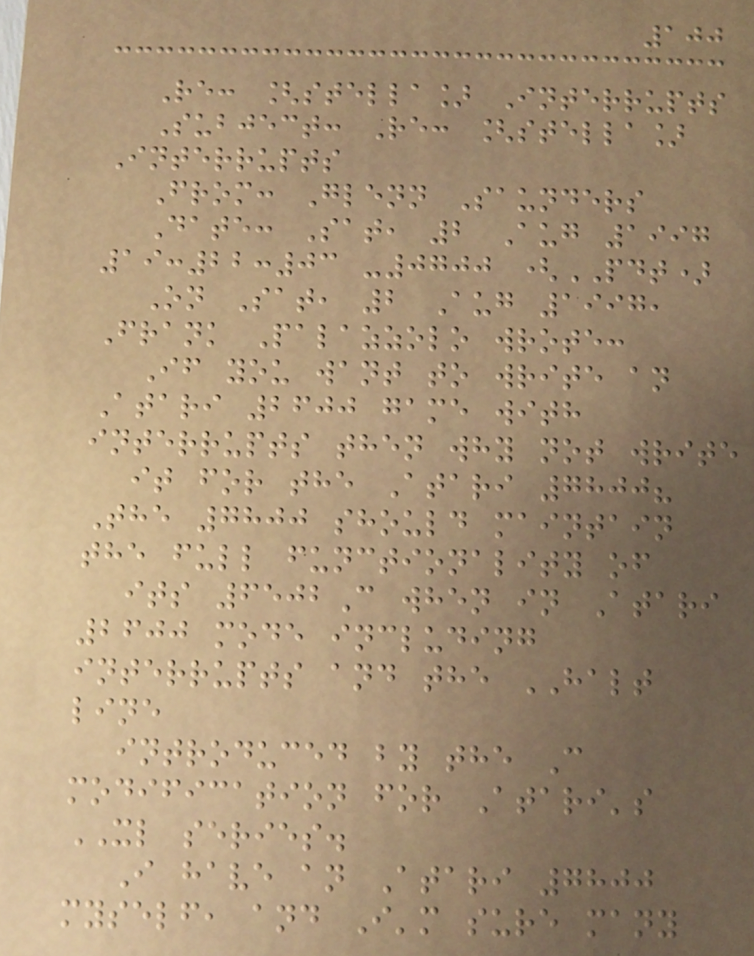100
Re: [stella] Interrupts
Subject: Re: [stella]
Interrupts
From: Glenn Saunders
Date: Sat, 2 Aug 1997
19:22:03 -0700 (PDT)
On Sat, 2 Aug 1997,
Frank Palazzolo wrote:
If you want to write an
Atari 2600 game with
interrupts then why not write
it for the Atari 7800?
The 7800 should maintain
the full functionality of
its 6502C when in Atari
2600 mode including
interrupts and the HALT
line
introduced by the C
modification for Atari's
XL series.
I have an Atari 7800
myself, and I'm sure many
